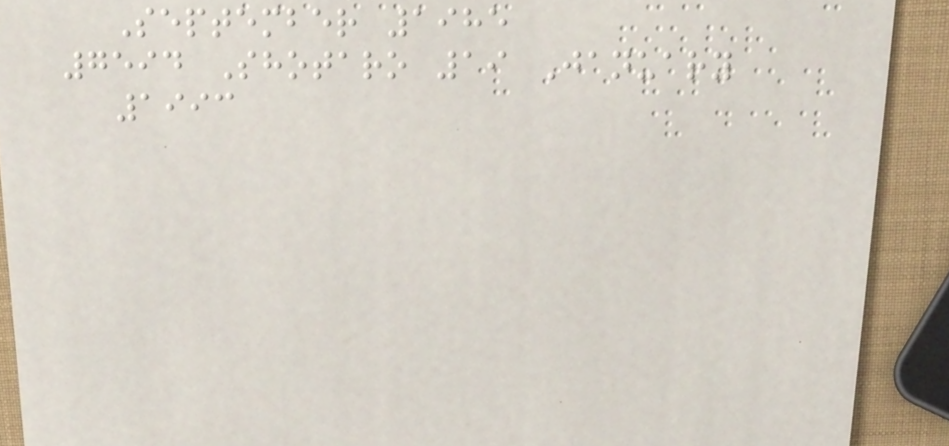September 1985
7594 Shotaro 19 January
1993
